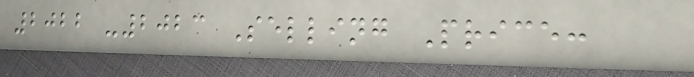2022 -2023 Selling Price:
